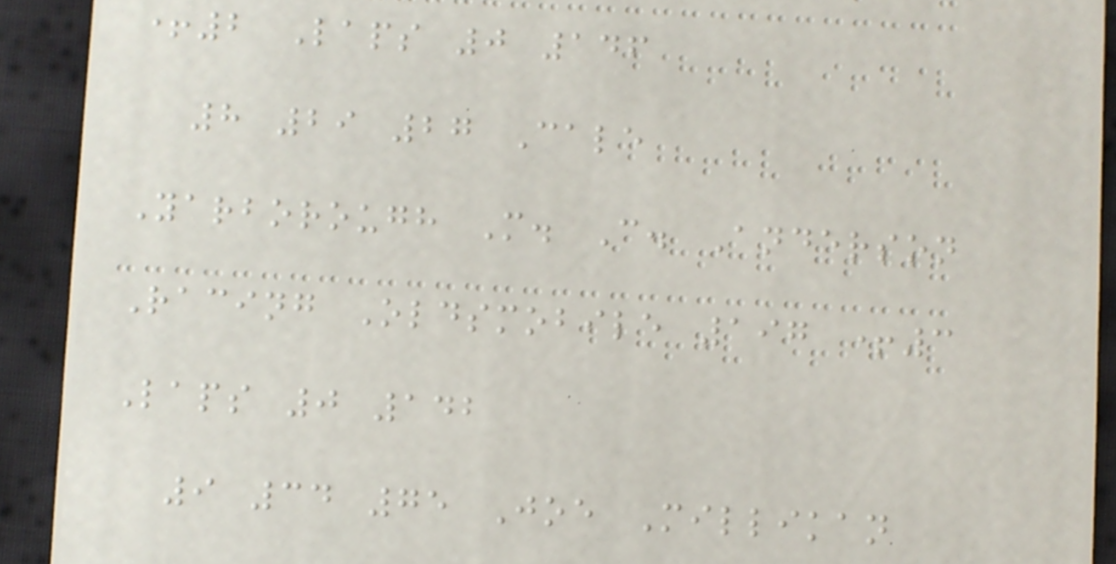+2 Laps 0 146
8 29 27 Cale
Yarborough M. C. Anderson
Racing Oldsmobile 197 +3
Laps 0 142
9 34 75 Joe Millikan
